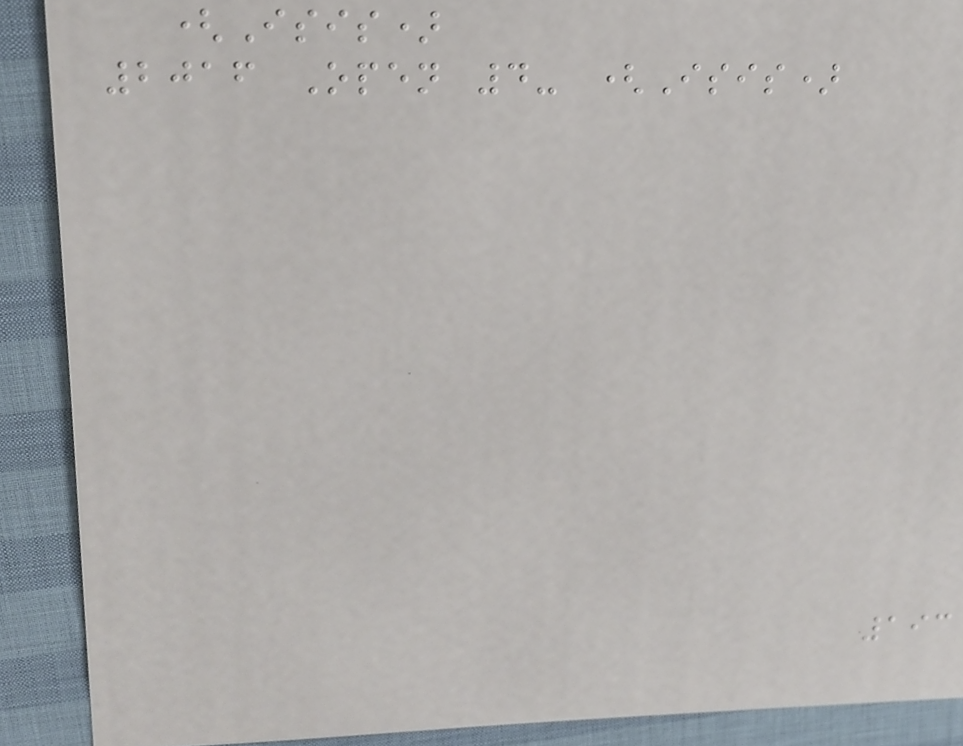(Isis)
2016 Open 4- (Isis)
193
